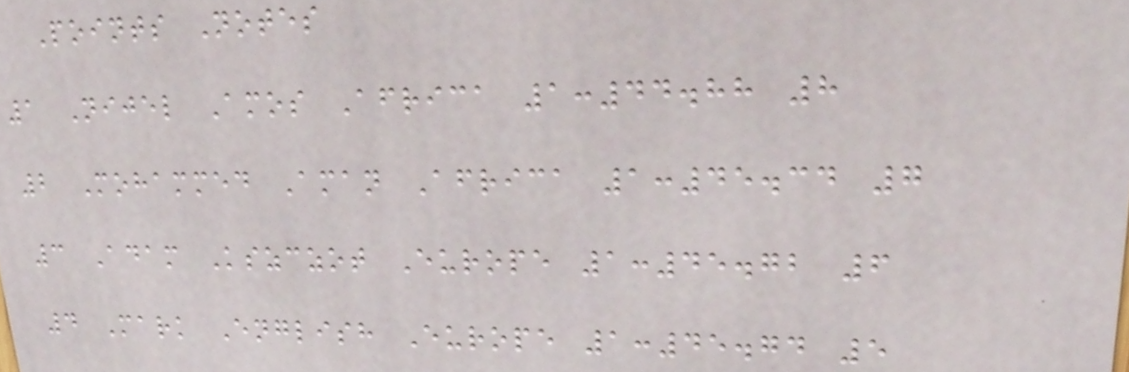Points Notes
1 Nijel Amos Africa 1:44.88 8
2 Mohammed Aman Africa 1:45.34 7
3 Adam Kszczot Europe 1:45.72 6
4 Mark English Europe 1:45.74 5
